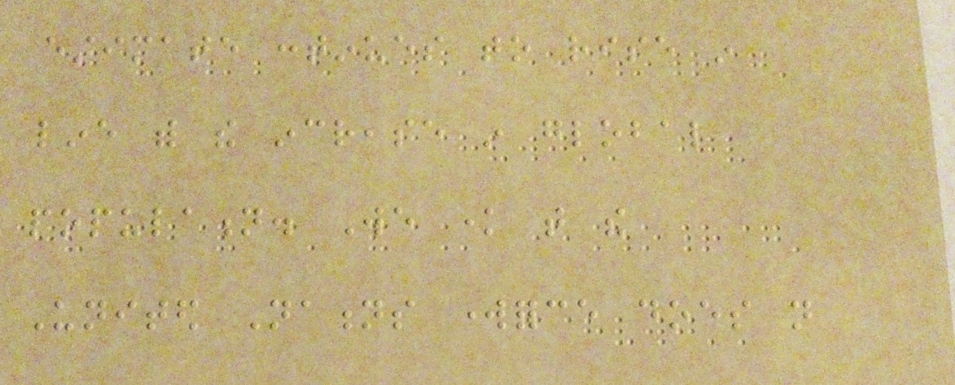estimate continues to rise in
line with the increase in global
population. We know that the
United Nations workforce does not
